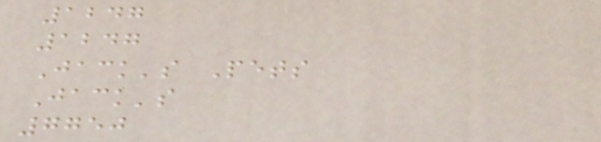1247
1247
Jack's Pets
Jack's
7750
